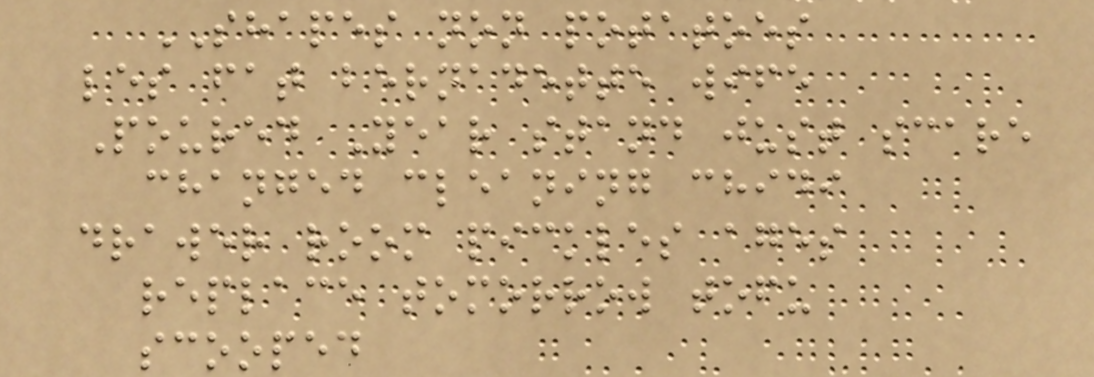SHAPES non potatoes
les fat bernadette wife
Poured Year stand just scare
changed cleaning chidi
drawer room pickles ages
replace tomorrow tofu
scooped
